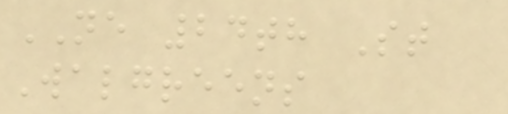NE 24th St
Walgreens
